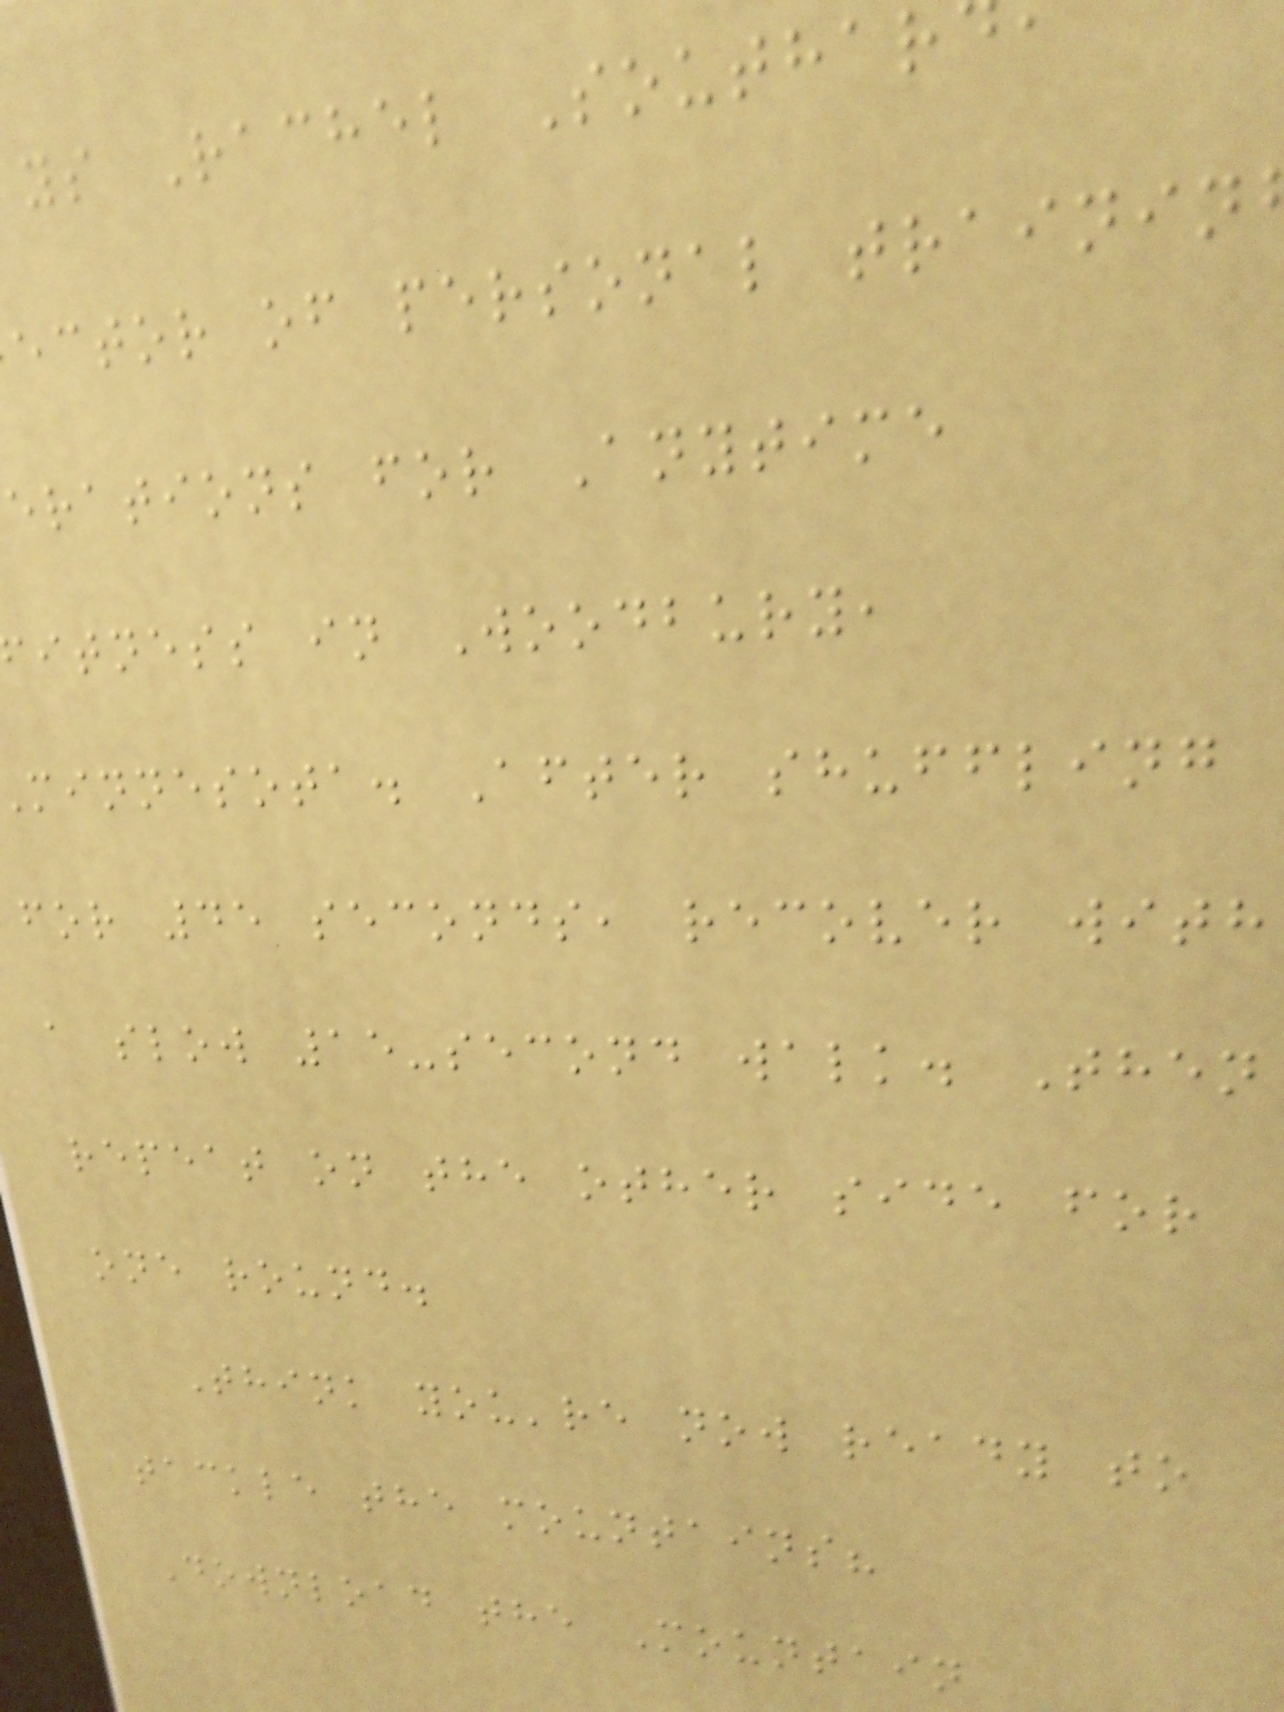ys Rachel Southar
ector of personal trainin
erations for Anytime
itness in Woodbury,
minnesota. After shuffling
for 45 seconds, recover with
a slow 15-second walk. Then
repeat on the other side for
one round.
Think you're now ready to
tackle the mountains?
Download the Mountain
